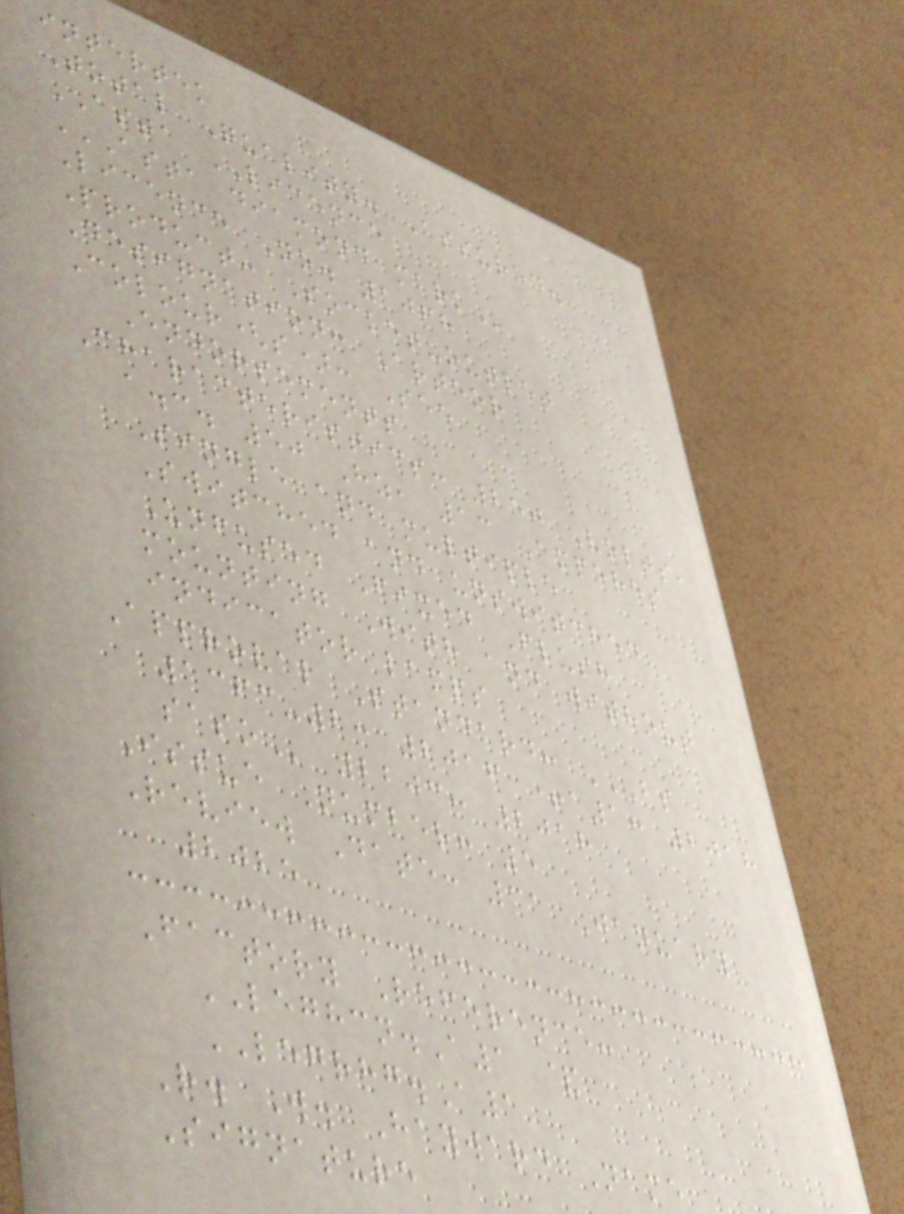intertek
Total Quality. Assured.
ASTA LICENCE
ASTA DIAMOND MARK
Licence No. 1068
Product: Socket-outlet
Designation: Arteor
Colour(s): See
Endorsements
Characteristics: 250 Volts,
a.c. 50 Hz, 13 Amperes
Single and multiple
Switched and unswitched
Unfused Fixed Flush
mounting With and without
indicator lamps
Approval Standard: BS
1363-2: 2016 +A1: 2018
SASO 2203: 2018
Issue Number: 5
Review Date: 31 January
2025
Factory Reference:
LEGHCN.A1 &
LEGRHG.A1
R. W. Hayward Name
Signature
